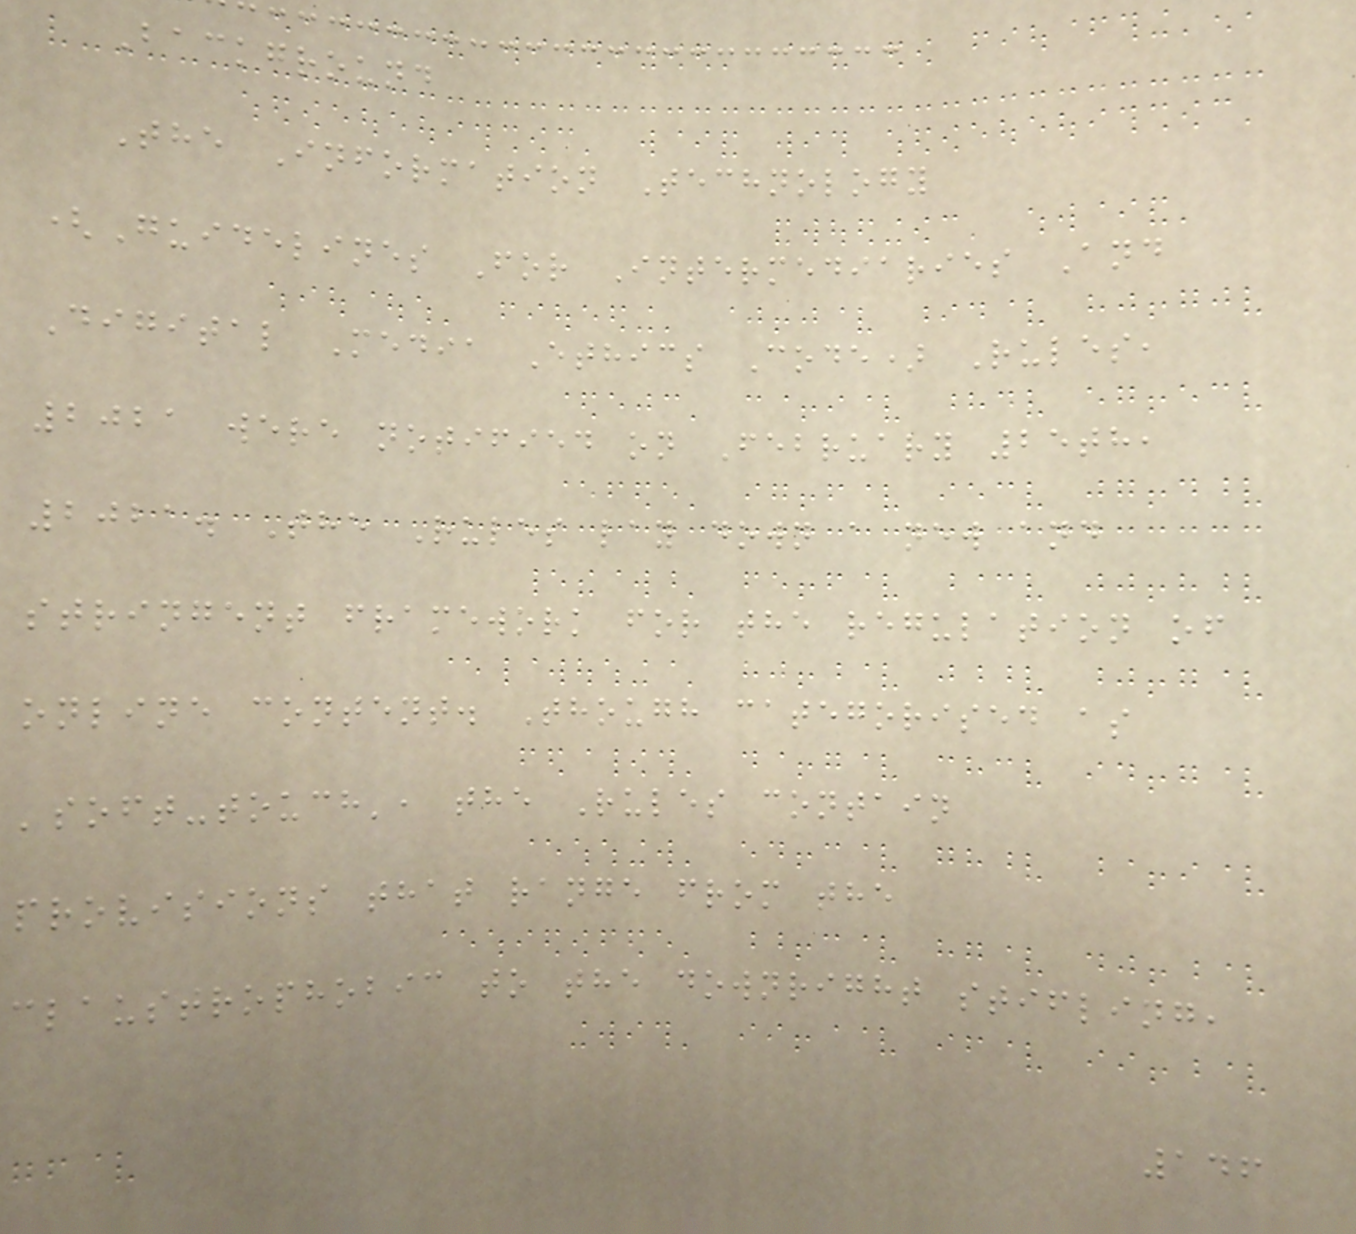Background
The Information Technology
(Guidelines For Intermediaries And
Digital Media Ethics Code) Rules,
2021 were notified on February 25th,
2021. The Rules lay down a new and
stringent framework for the regulation of
online content. Though categorised as
'soft-touch', the Rules contain
provisions that range from the
claustrophobic to the downright stifling,
146
